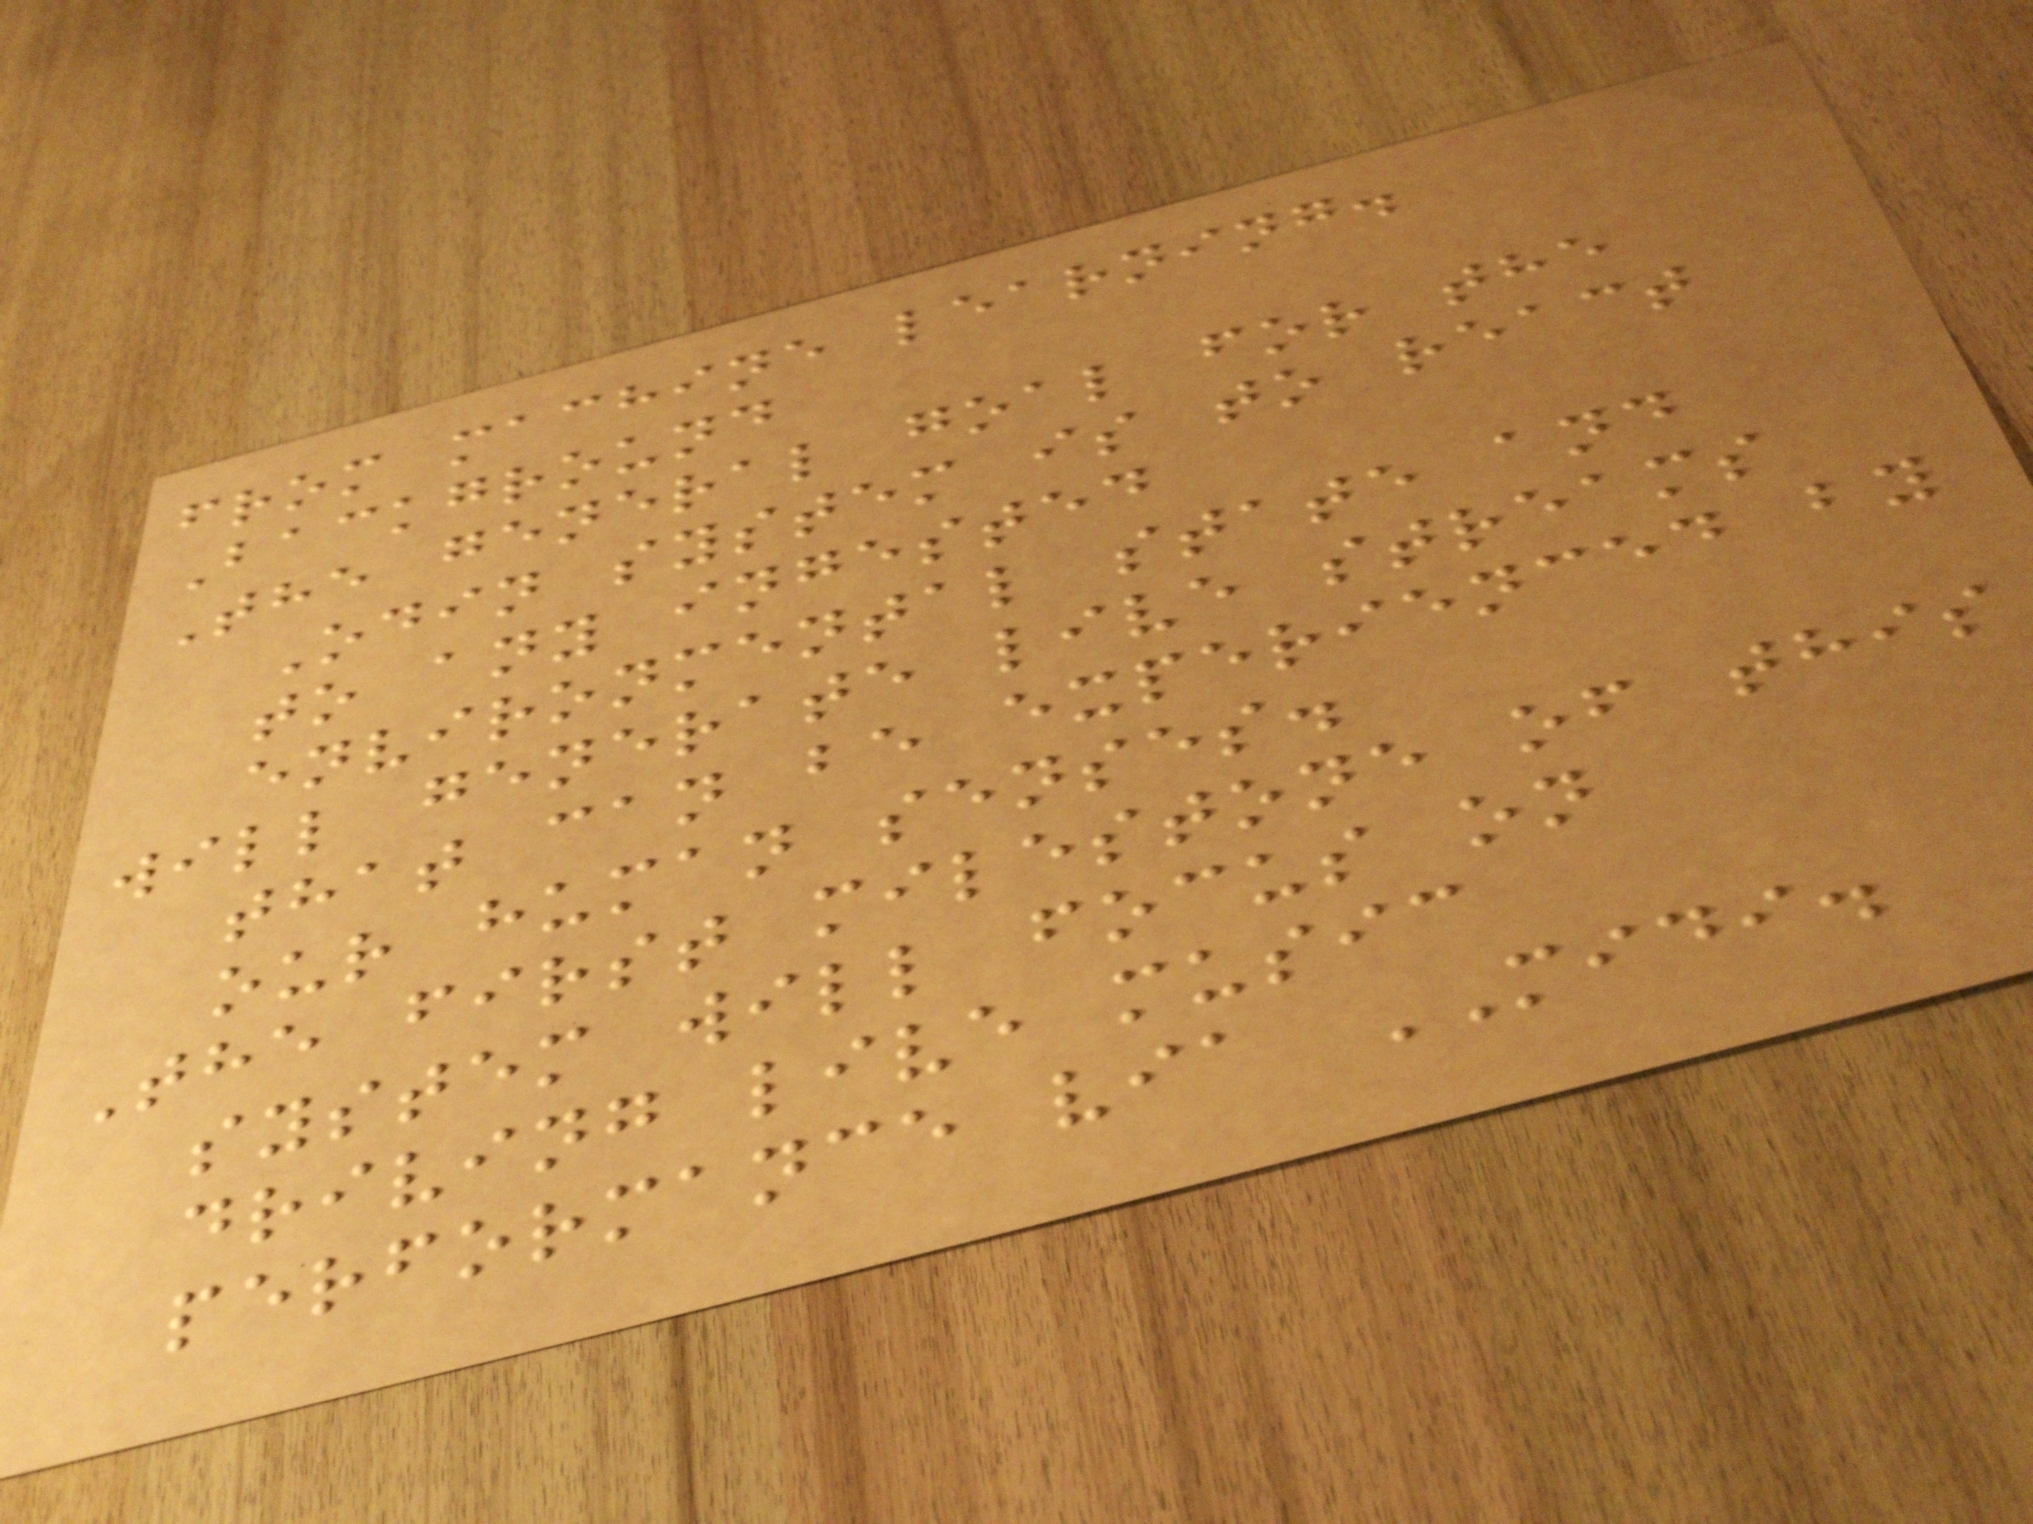from machine learning.
Background
The general goal for the
Odin system is to react
to any ingested
environmental state and
will generate live streams
that can be experienced by
our human senses.
The first milestone of this
system will focus on
driving live music
performance via MIDI.
